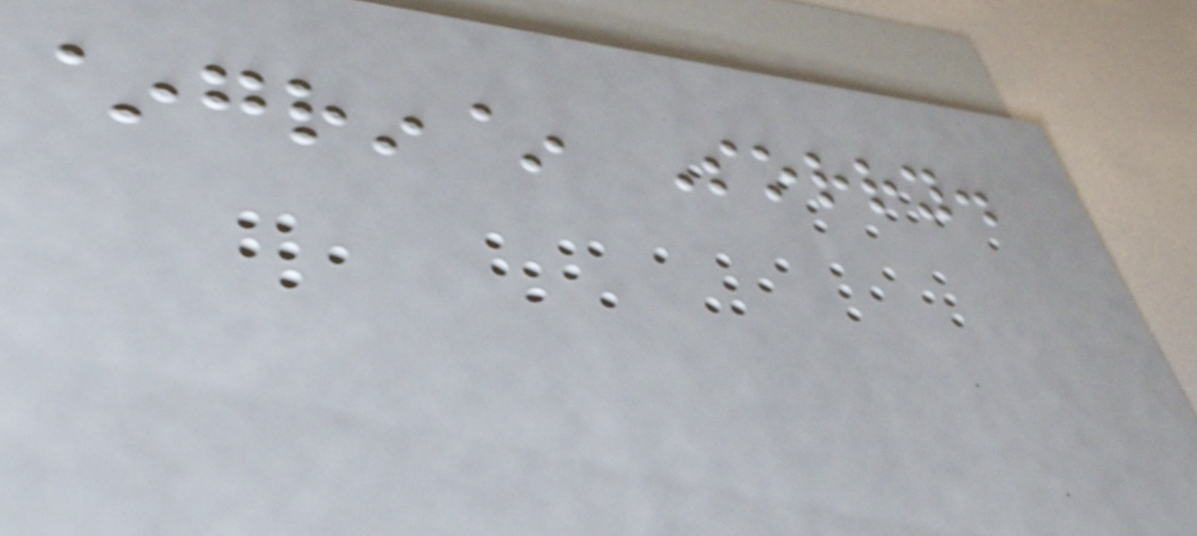~grin~ Sorry.
